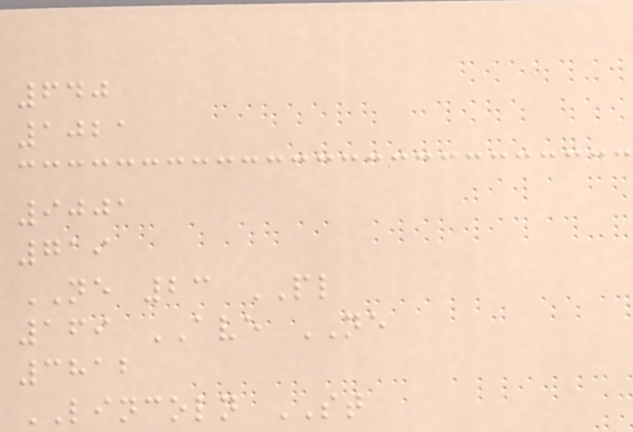640
1021
9001
719
NE 23 PL
169 AVE NE
3812
LINCOLN ST
